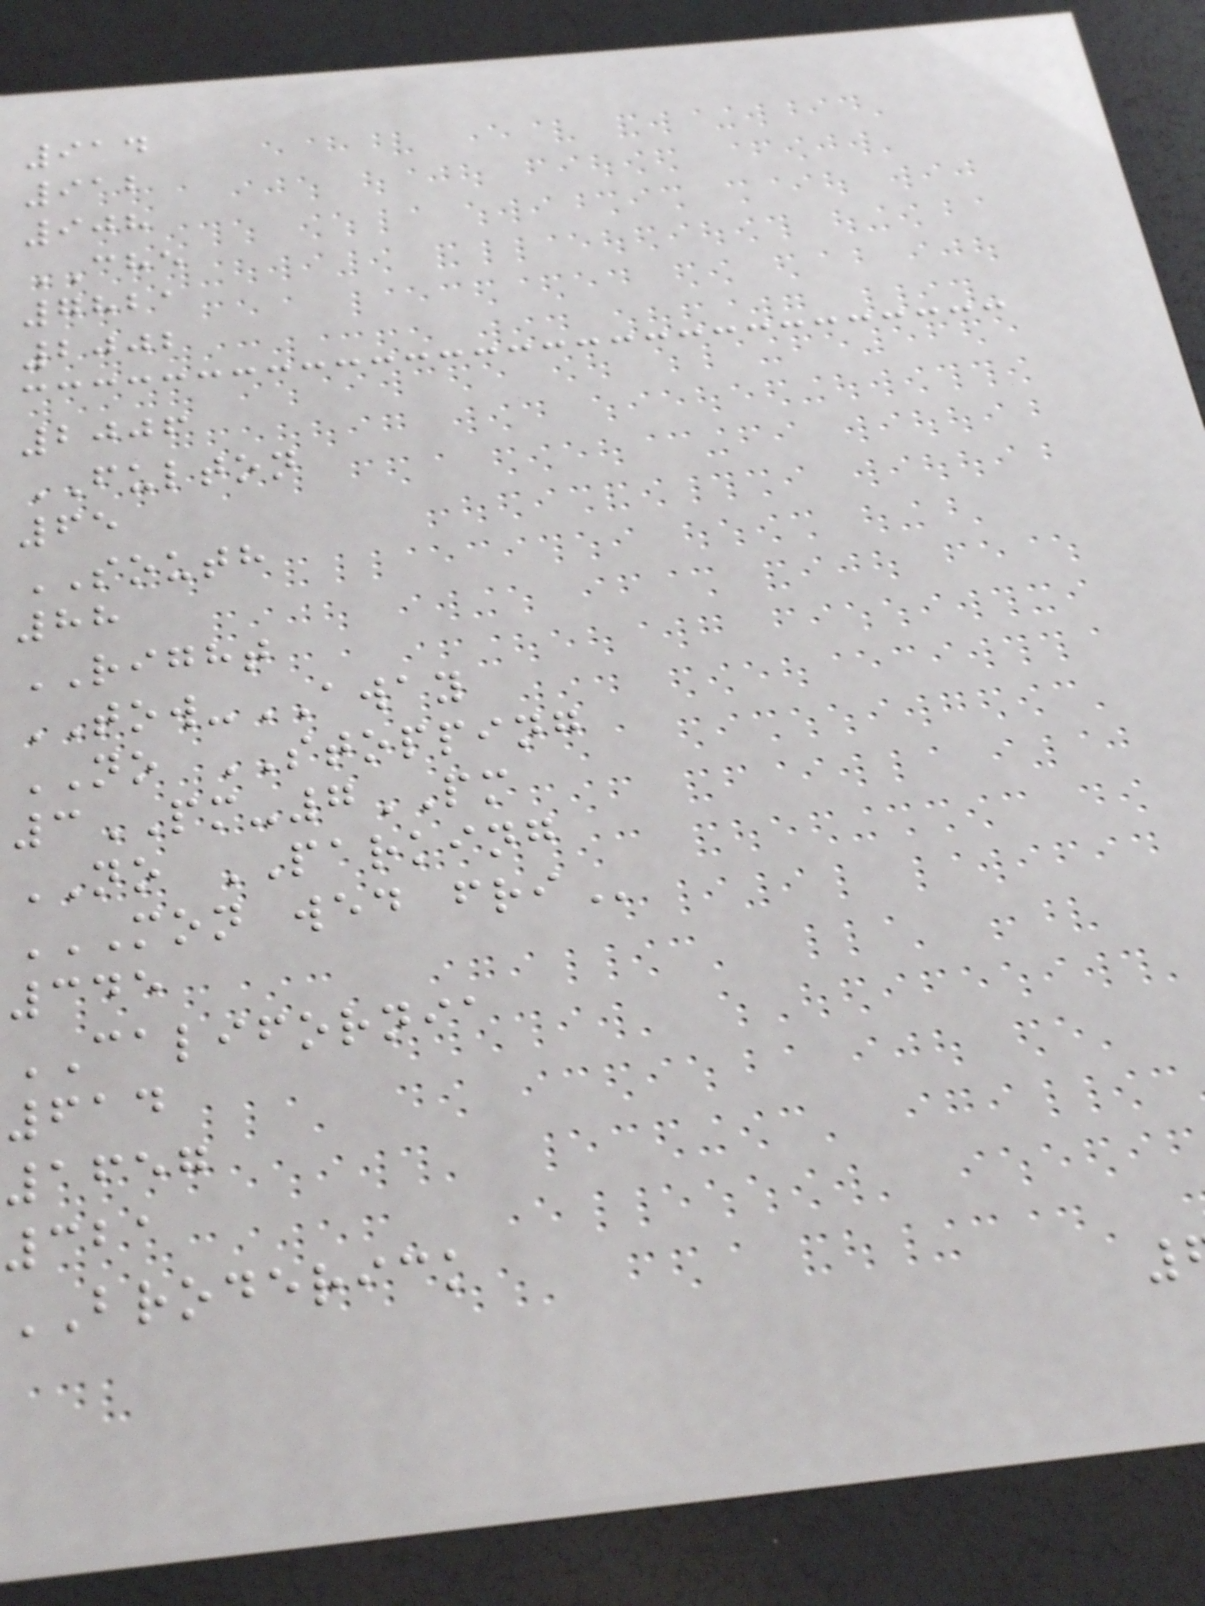914
912
908
CHE
7821
2002
2006
FULTON
65
SOUTH
88
RIGHT
TOW-AWAY
NO STOPPING
3PM-7PM
NO PARKING
MON WED FRI
345
CALIFORNIA
614
1657
321
BRODERICK
